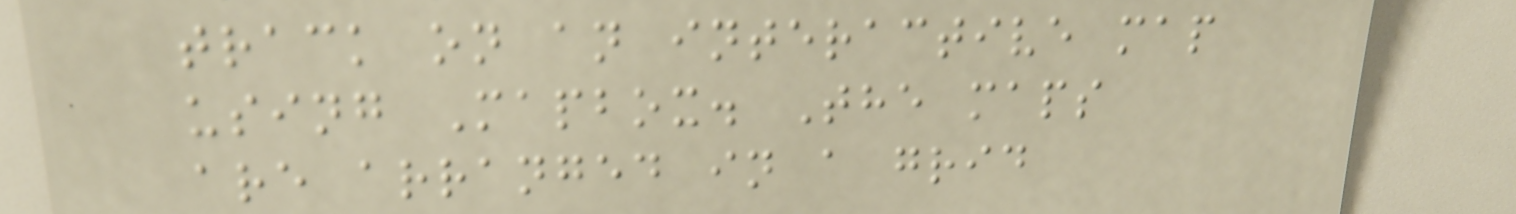track on an interactive map
using Mapbox. The maps
are arranged in a grid
